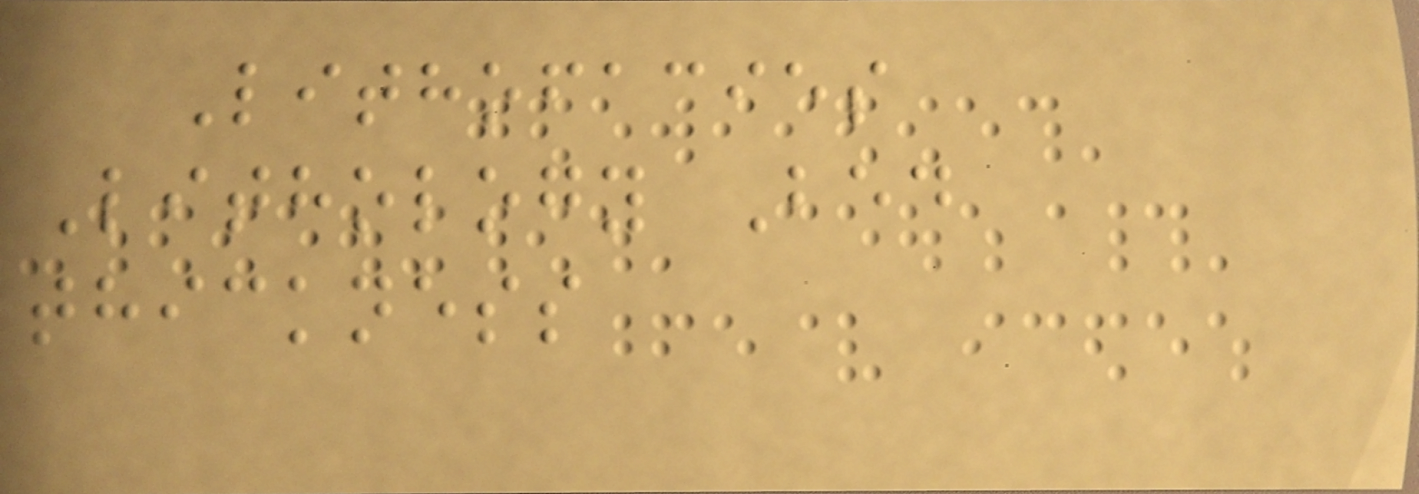Lithofacies
Lithology Bed
thickness
